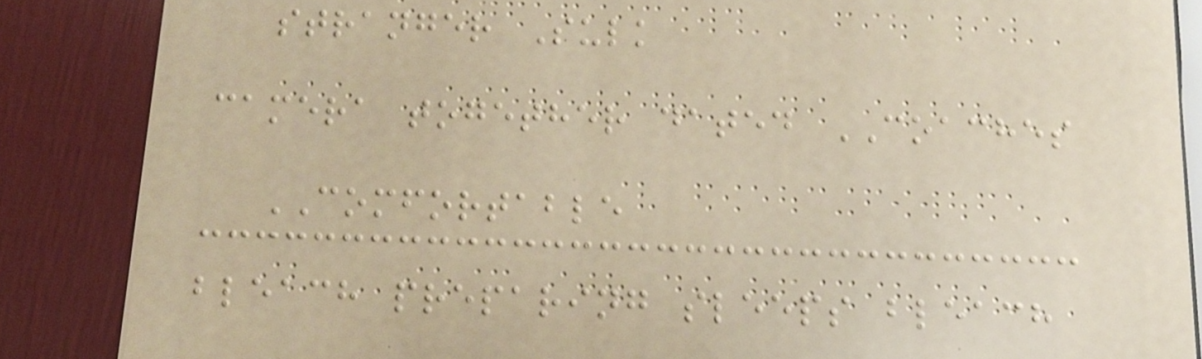stranger Sulk
camera together dated COACHES
COMFORTABLE
bleach preparing sleeps bleach
